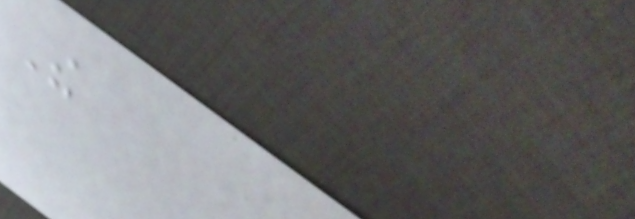The
